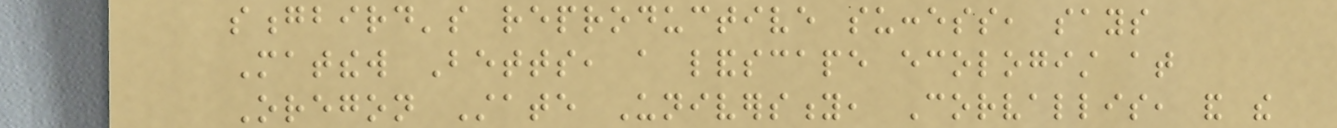songbird's reproductive success, says
Matthew Betts, a landscape ecologist at
Oregon State University, Corvallis, and the
